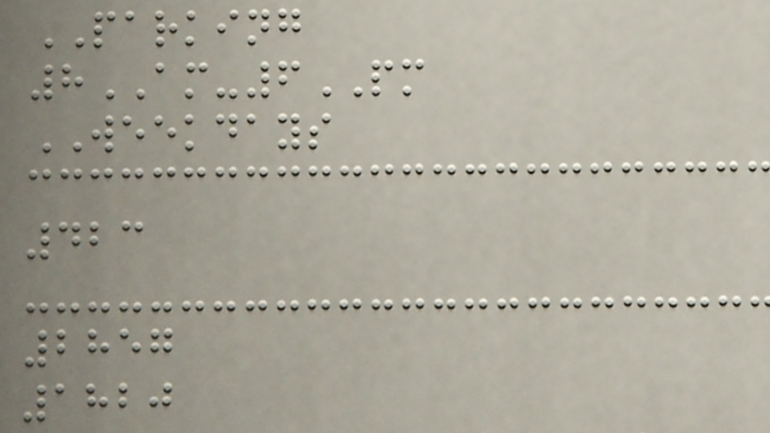PARKING
8AM-6PM
WEEKDAYS
423
2857
1820
